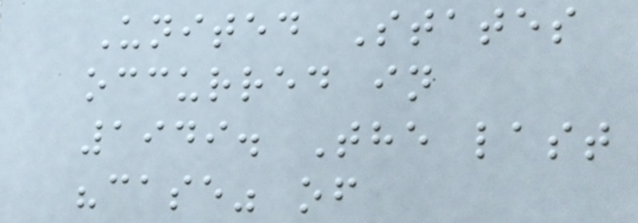United States
occurred in
1949. The last
"case" of
